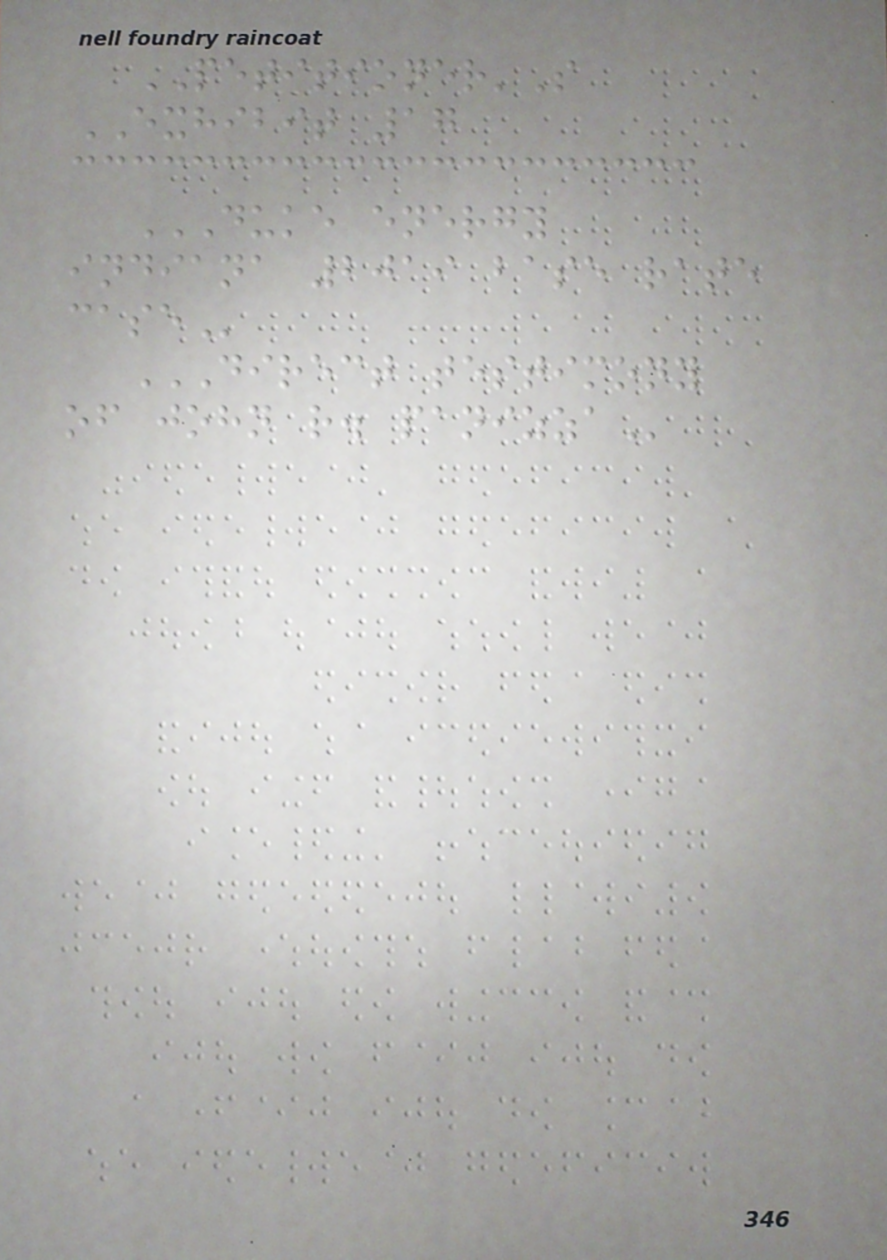PETITIONER'S
EXHIBIT 17
DUKE ENERGY
INDIANA 2019 BASE RATE
CASE
DIRECT TESTIMONY
OF JOHN R. PANIZZA
